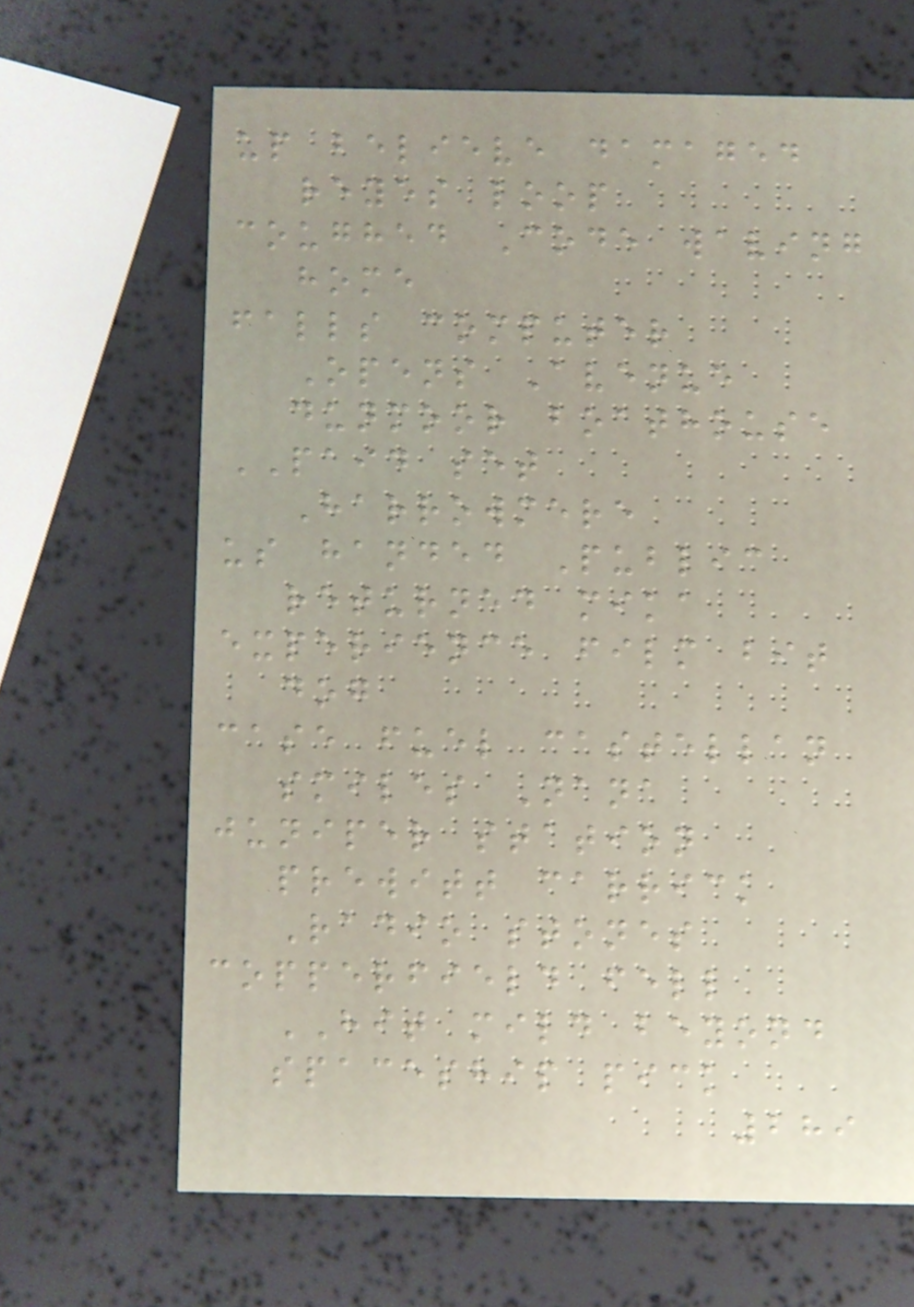up believe damaged
reyes loop
coughed Code waving
home
falls computer
Opens Avenue
dunmoor boathouse
PAID set
Harrowmere
us handed Public
returned mika
experience film bit
dog
case fuel castellan
smiles Nana
juniper station
prewitt carrick
Radio stones
copperfield fell
HIT mild beyond
spaceship pick
289
